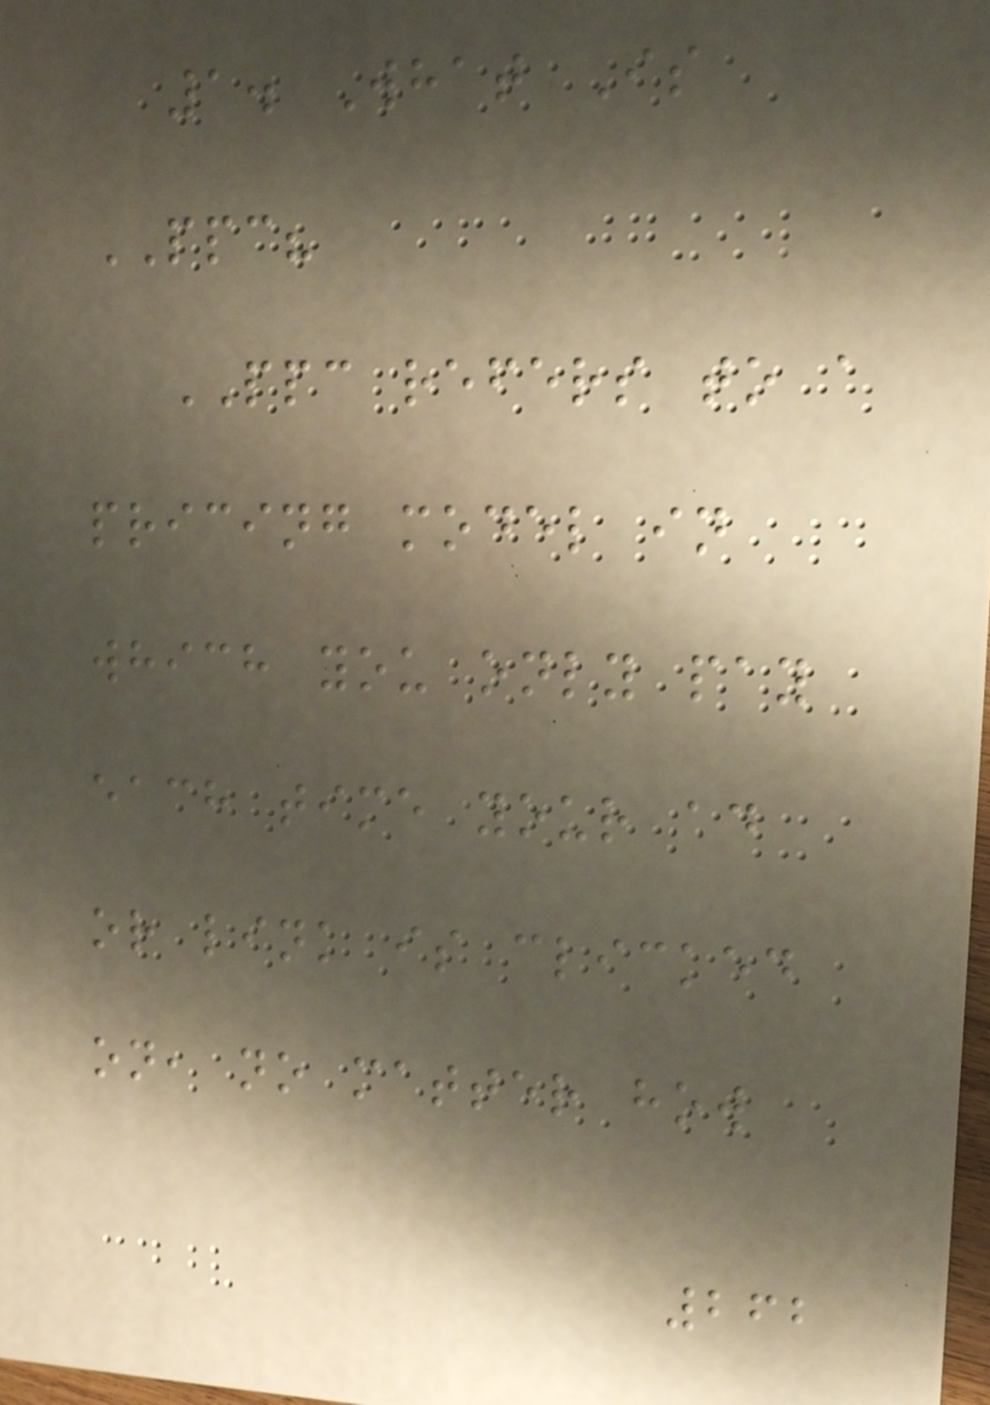1. What Is
PPC?
PPC refers to a
pricing model in
which you only pay
each time your ad
or link is clicked
on, no matter how
262
